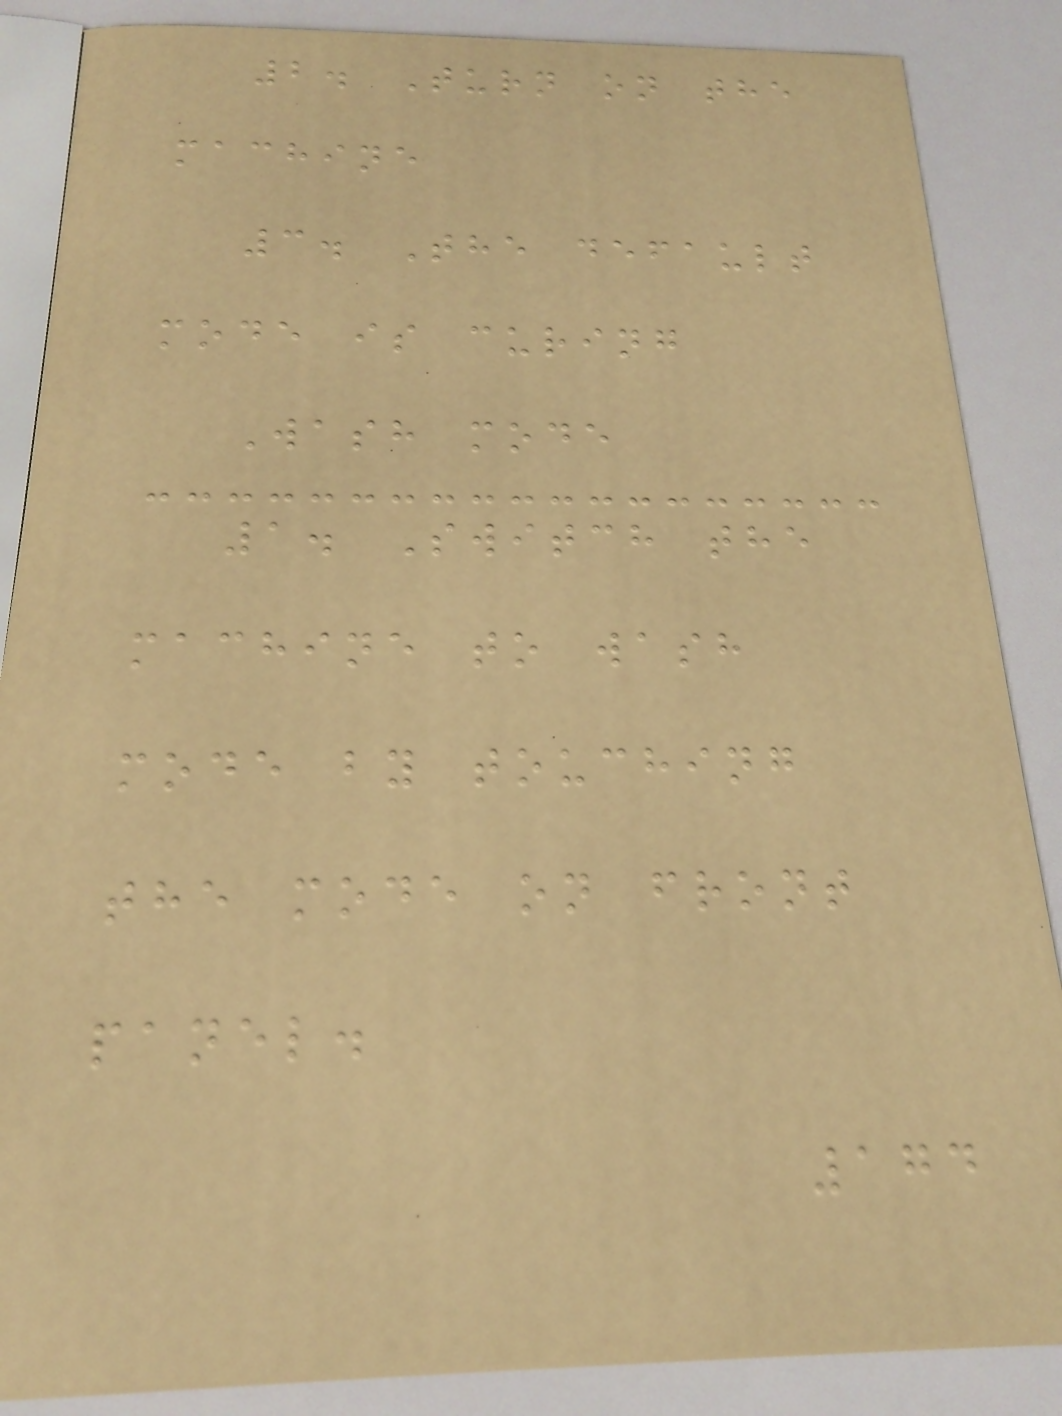2. Turn on the
machine
3. The default
mode is curing
Wash mode
1. Switch the
machine to wash
mode by touching
the mode on front
panel.
174
